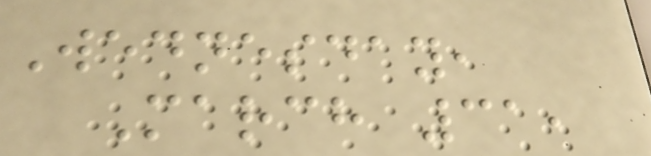Wednesday,
March 31,
